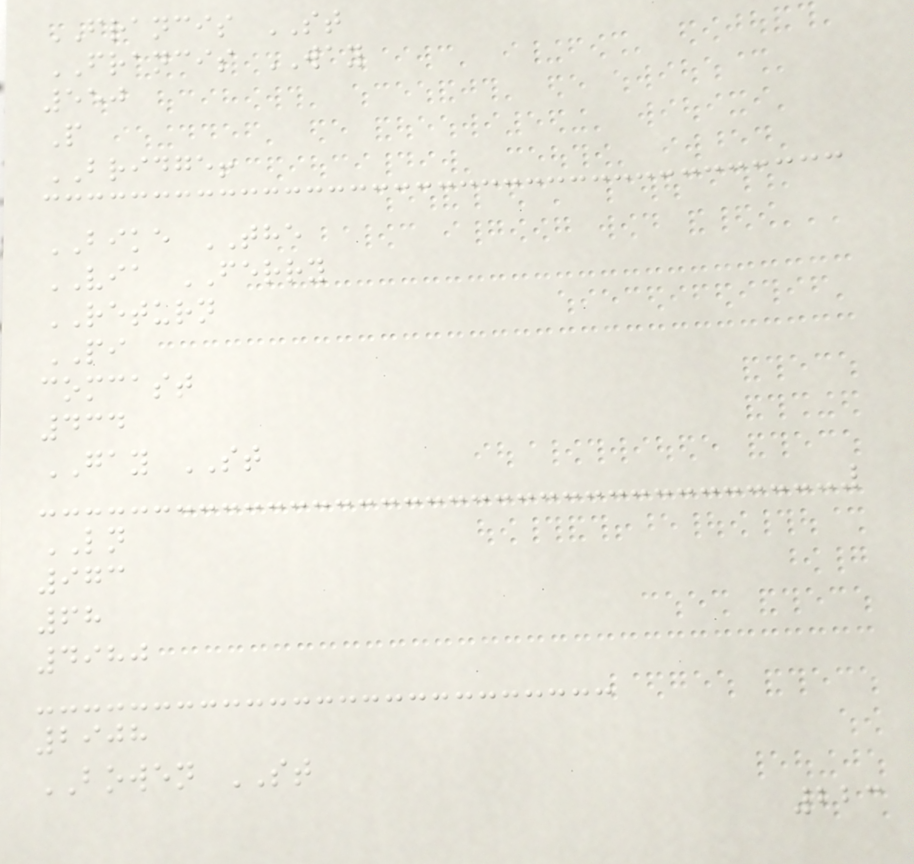FRANCIS ST
FRANCIS WAY
550
P
BRIDGE!
BIKE THE
VIA FERRY
RETURN
PI
comcast
434
GAY ST
LN
973
68
4980
2908
BOWEN ST
223
